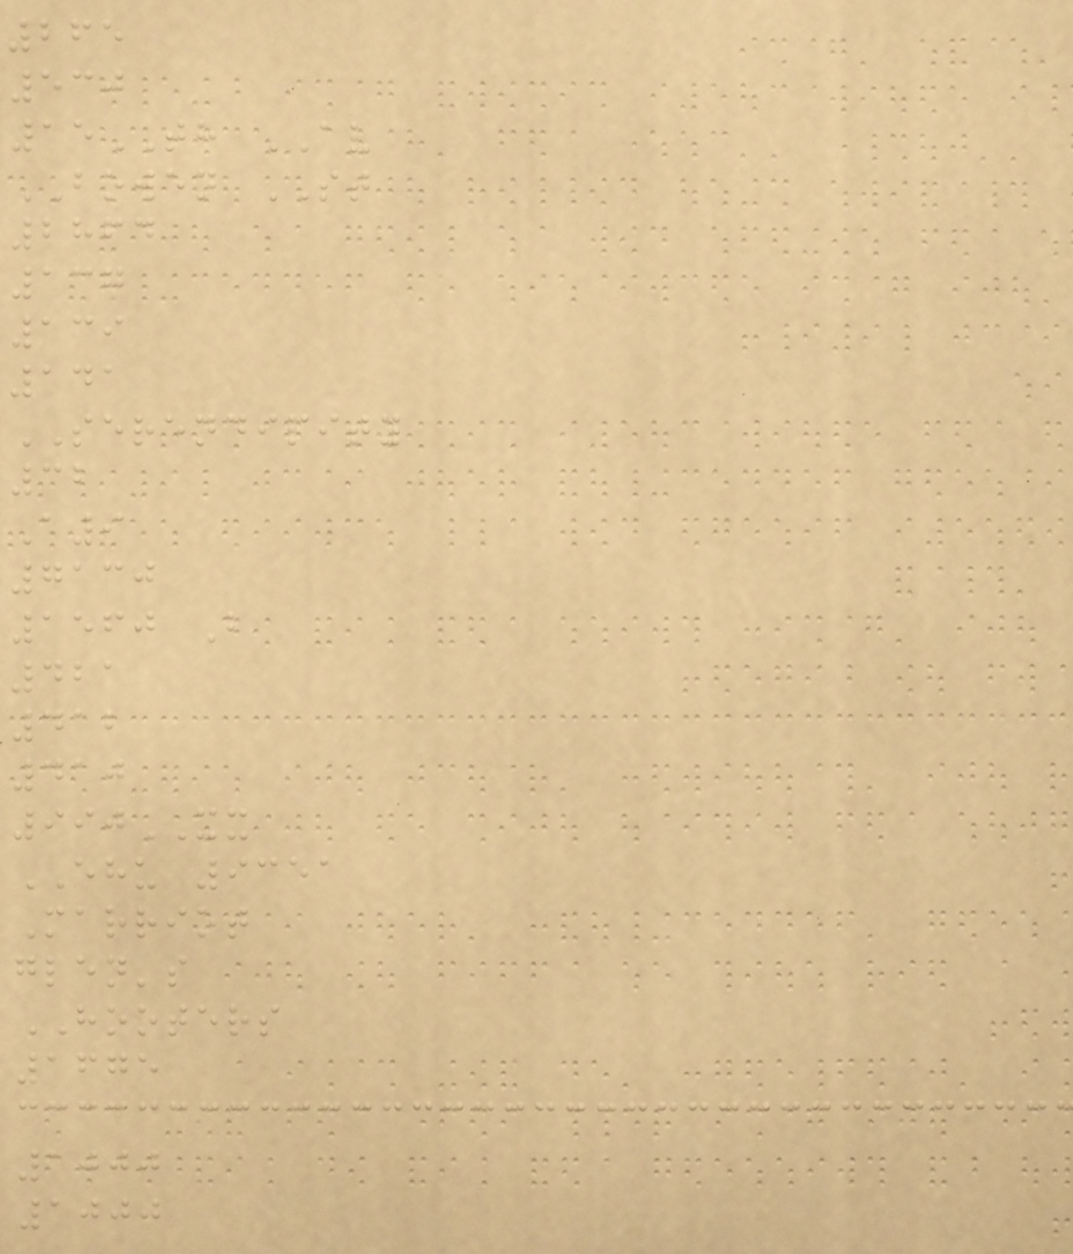265
530
15TH AV
BOWEN ST
2864
137
139
141
SERENDIPITY
32
A9
7130
1560 B
421
412
410
990XX
EHU 9351
Marriot
glen's
HOOTERS
1675
1000
1000
